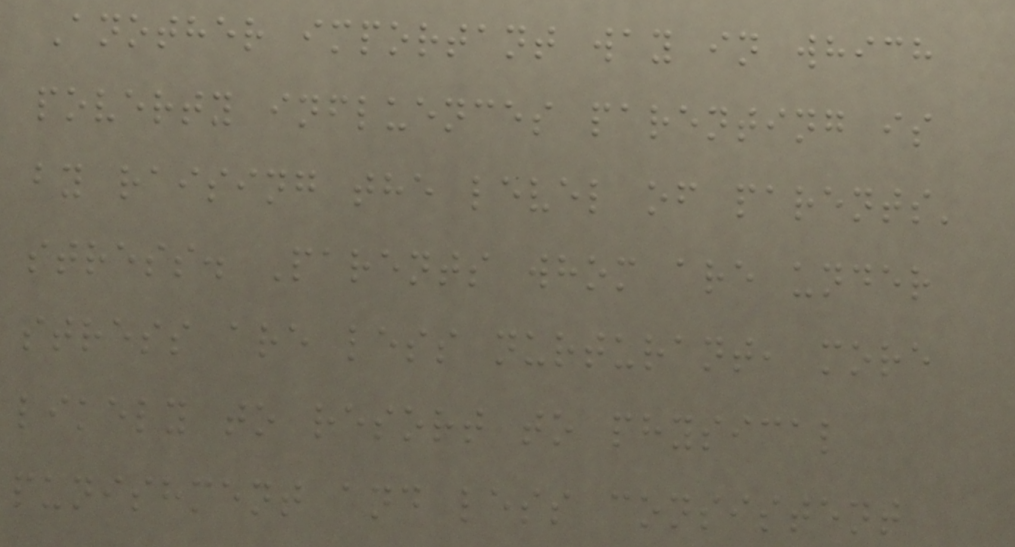Another important way in which
poverty influences parenting is
by raising the level of parents'
stress. Parents whom are under
stress are less nurturant, more
likely to resort to physical
punishment and less consistent
